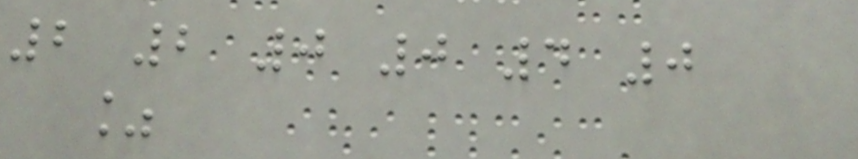2 2 0 0 4 0
%
